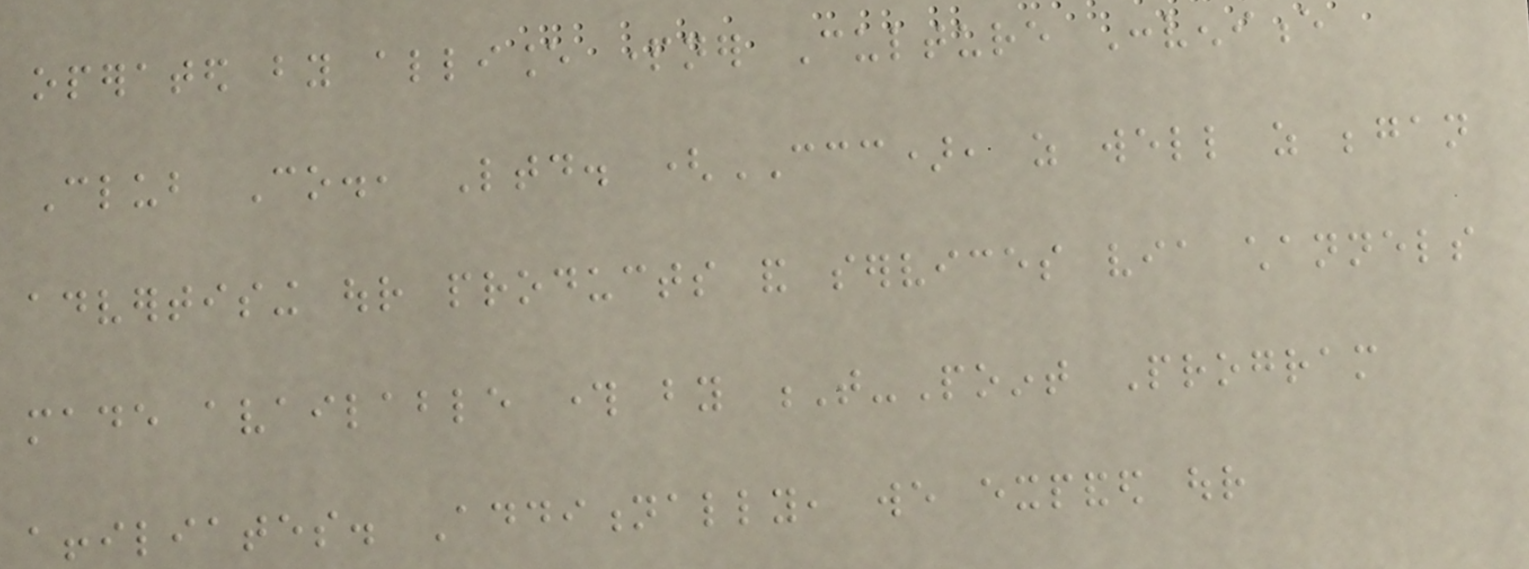operated by alliance partner Culture Convenience
Club Co., Ltd. (CCC), as well as began
advertising our products and services via channels
made available through by T-Point Program
affiliates. Additionally, we expanded our
